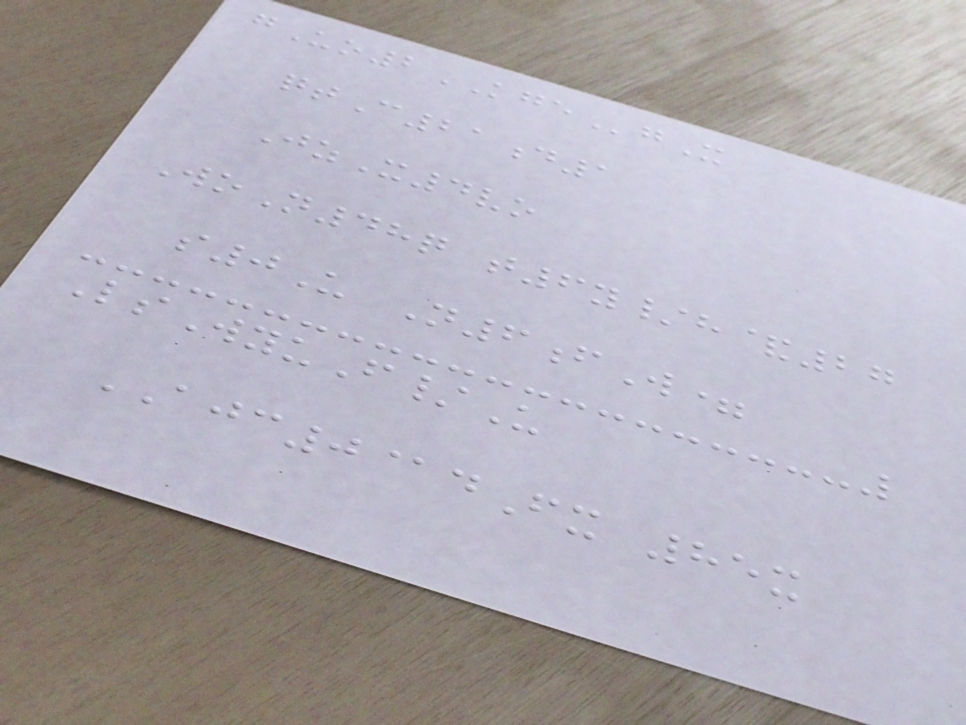gUo2KGEgX
qtC21d1
JzX4vo
WoN48q t6y/h&27
s0U N6fW=
LsWyuF/U
AJC0@dFx 85x
